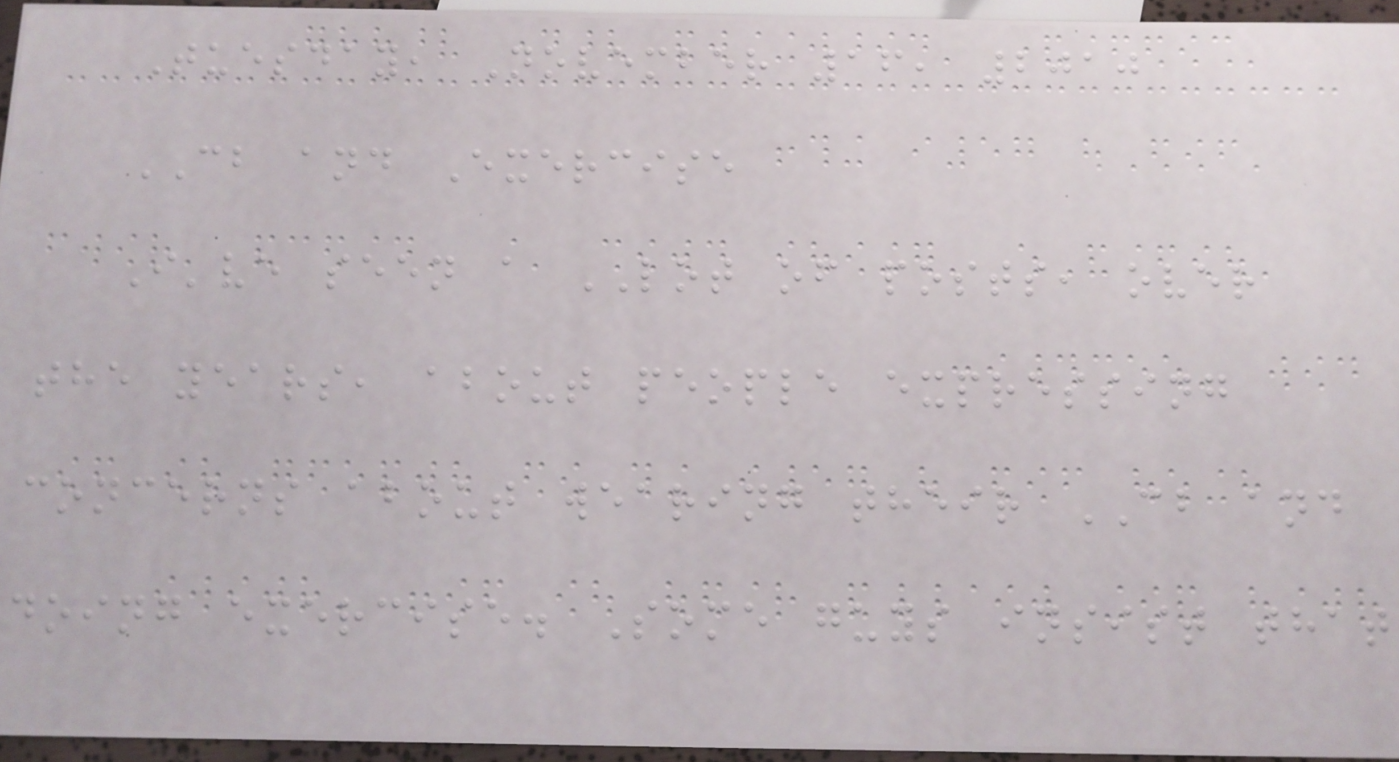Tuesday, November 16, 2010
CB and Exercise
I've seen a LOT of posts, over
the years, about people expressing
concerns about wearing their CB and
doing exercise. Some guys insist that
